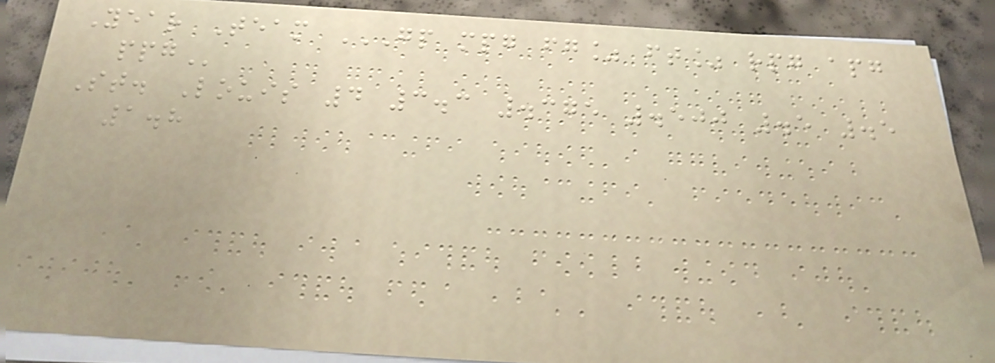Year Team GP MPG FG% FT% RPG APG
PPG
St. Louis 4 3.3 .375 .500 .5 .5
1.8
